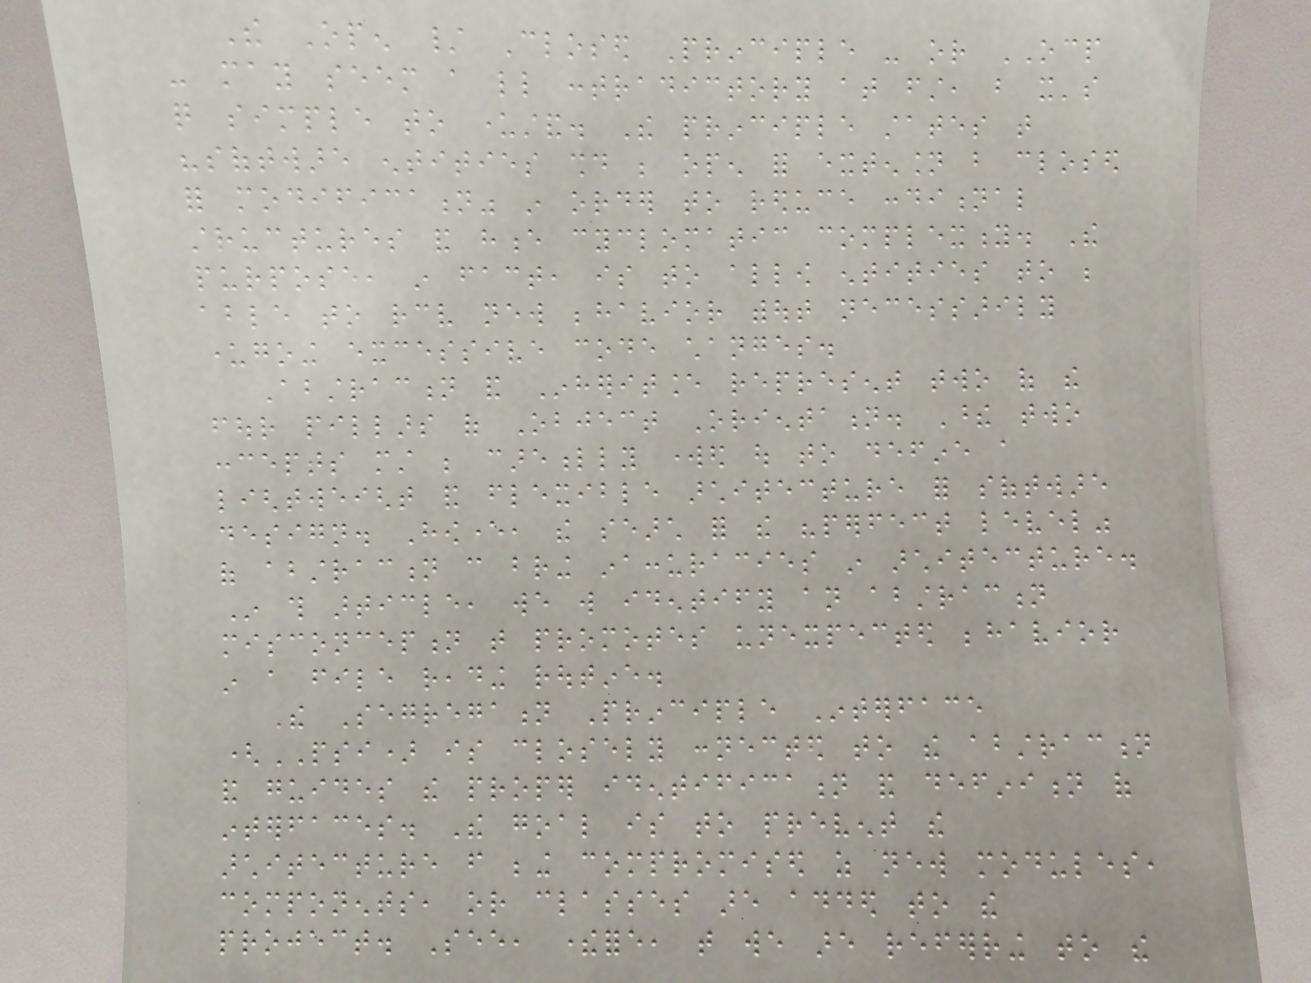The Open / Closed Principle - or OCP
- may seem a little contradictory at first, but it's
quite simple to understand. The principle states that
"software entities should be open for extension but closed
for modification" in order to reduce conditional
structures and hence cyclomatic complexity. The
purpose, in fact, is to allow entities to be
able to receive new behavior without necessarily
undergoing excessive code changes.
Abstraction and Inheritance represent two of the
four pillars of Object Orientation. These two
concepts must be carefully worked out to define a
lightweight and flexible architecture for software
design. However, the search for the "perfect level"
of abstraction can bring inaccuracies in architecture.
In this article, we will identify an abstraction
misconception that promotes unexpected behavior
in a file reading routine.
The Segregation Principle Interface
(PSI) is closely connected to the abstraction
and guides the proper identification and definition of
interfaces. The goal is to prevent the
architecture from being compromised as new modules,
components, or classes are added to the
project. See, therefore, that we are referring to the
